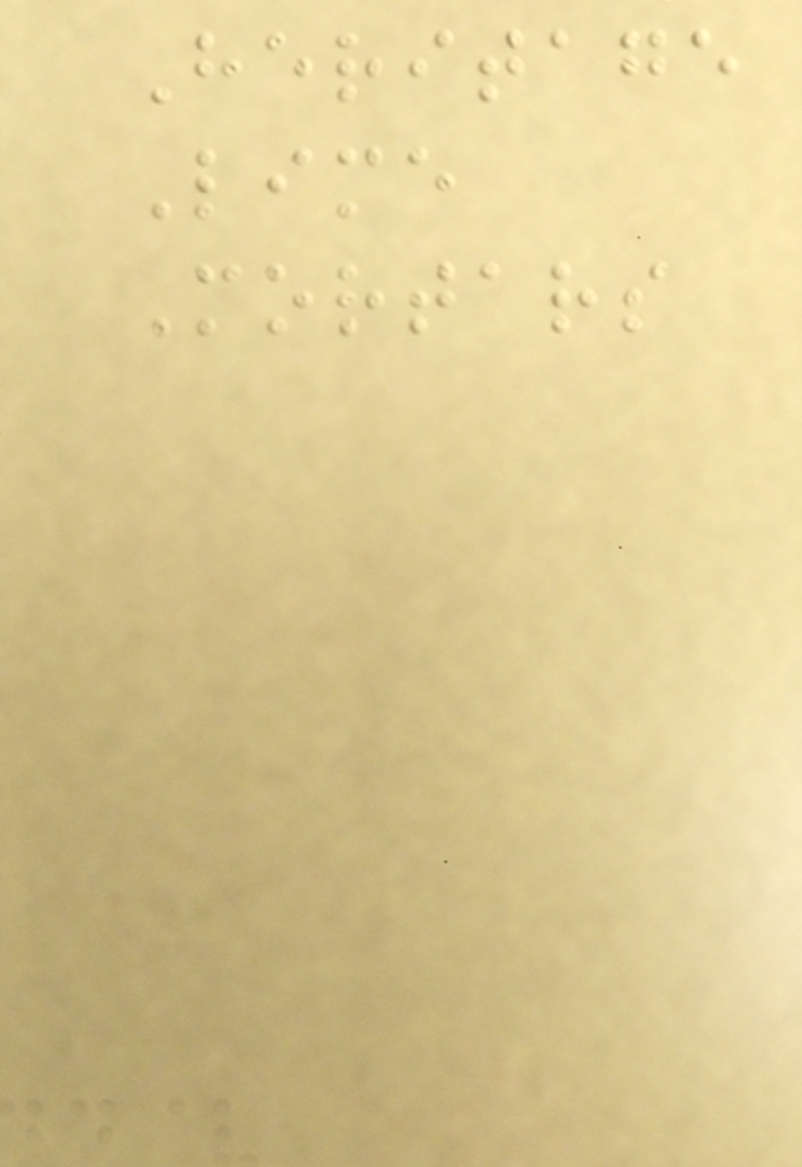Heritage
Lime
Mortars
